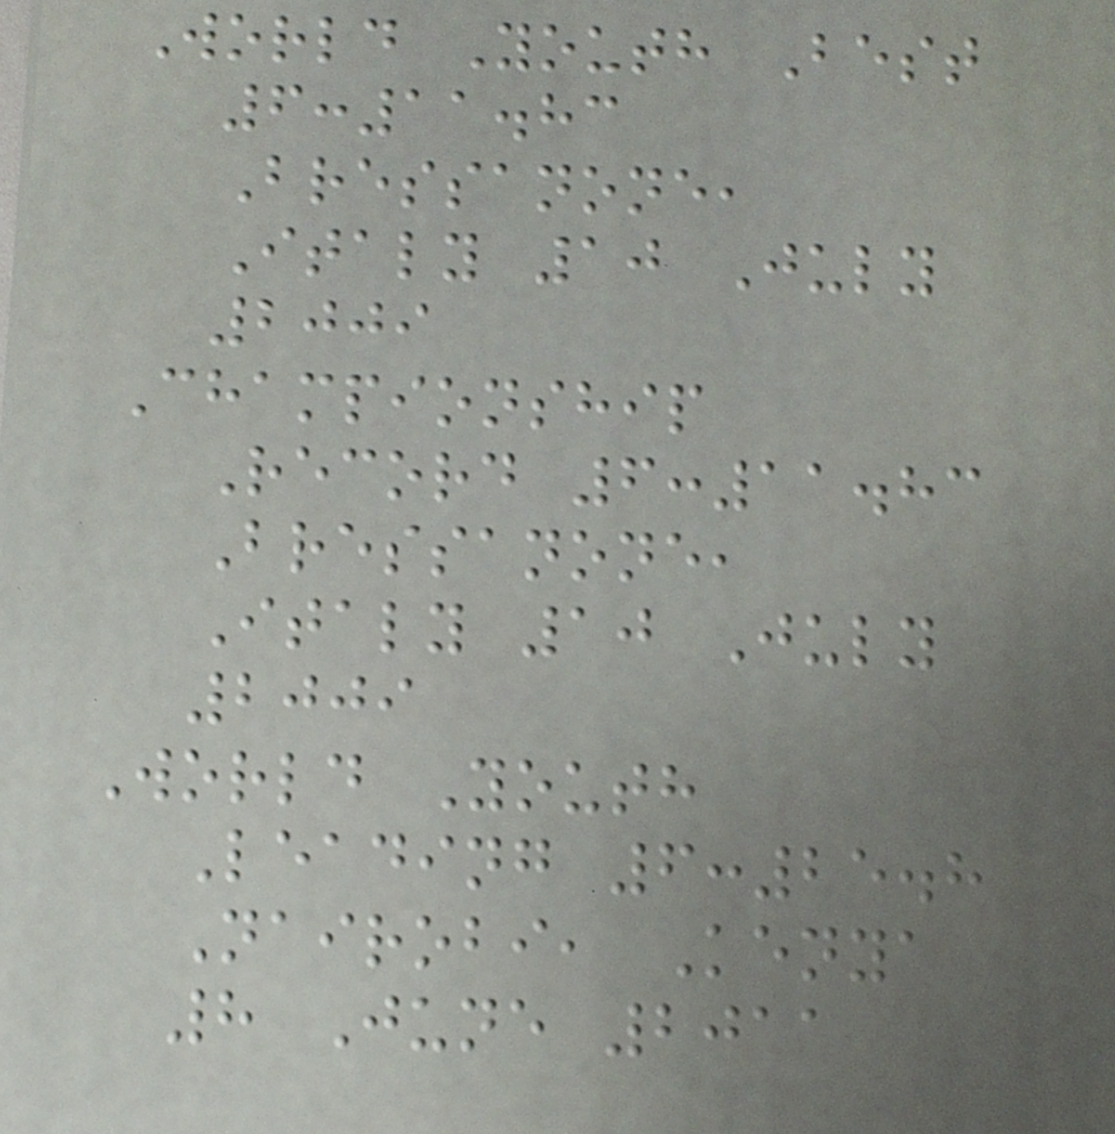World Youth Best
6:11.83
Bressanone,
Italy 10 July
2009
Championship
Record 6:11.83
Bressanone,
Italy 10 July
2009
World Youth
Leading 6:25.8
Nairobi, Kenya
8 June 2011
